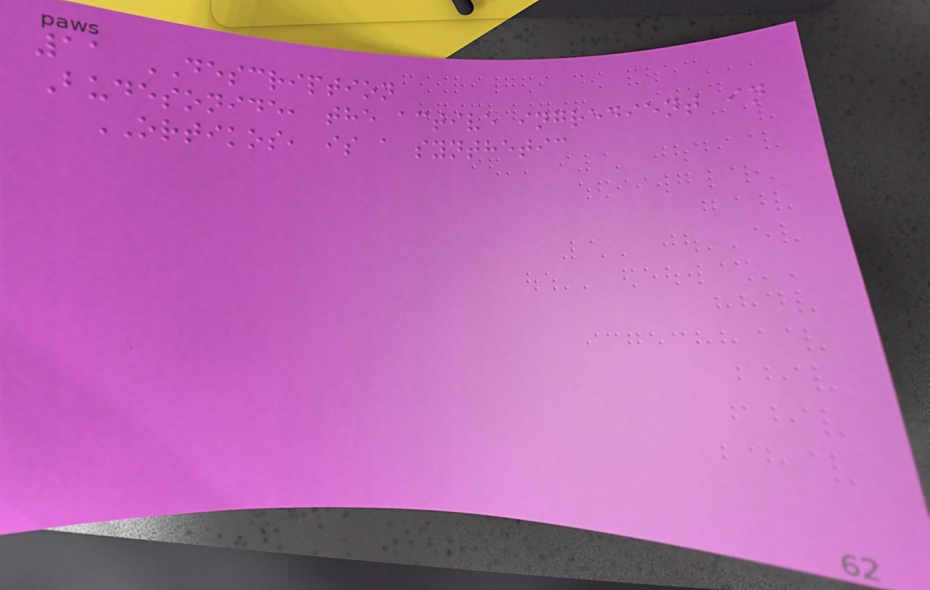11 DESCRIPTION
Budesonide, the active ingredient in
ORTIKOS, is a synthetic
